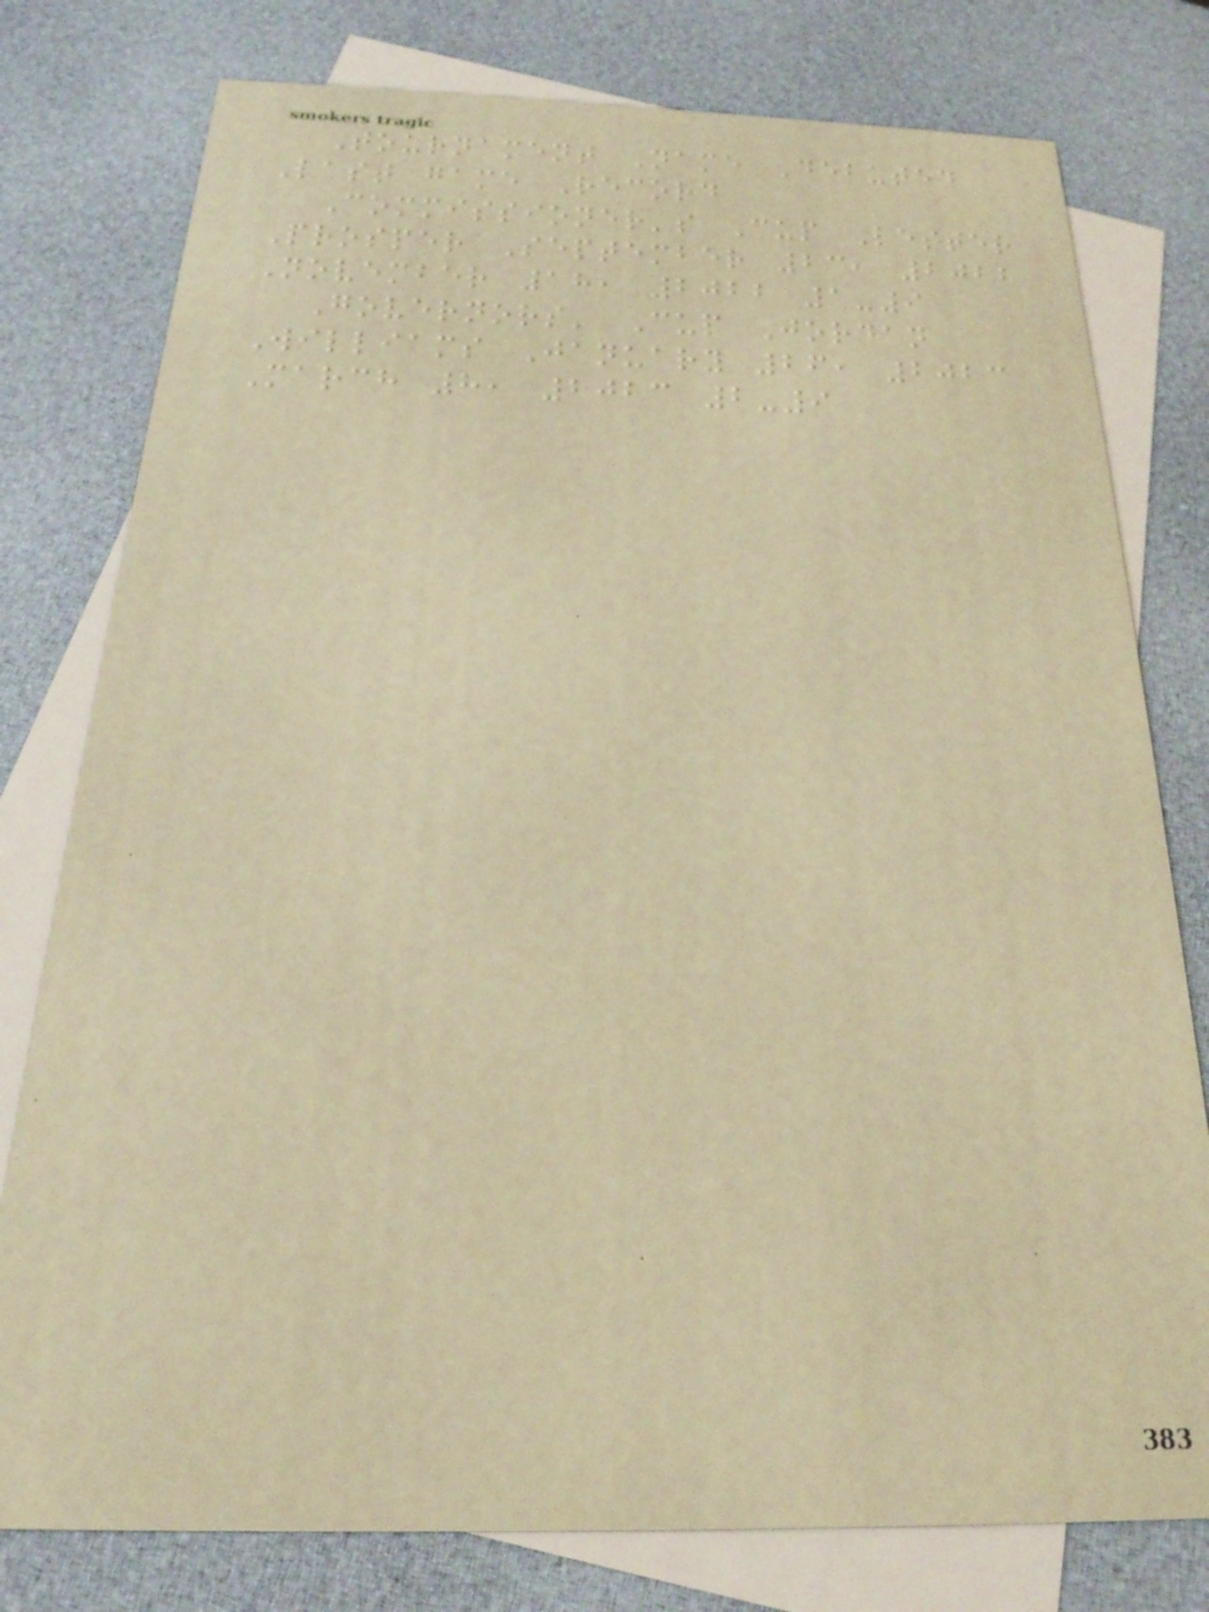Tournament Name Debuted
Last game Record
Commissioner's Cup Lester
Prosper September 23, 2022
November 18, 2022 1-9
Governors' Cup Jordan
Williams January 26, 2023
March 8, 2023 2-9
